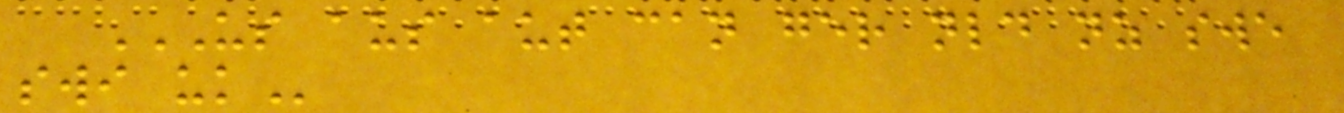US AUS AUT CAN GER NLD NZ SWE
SWI UK
